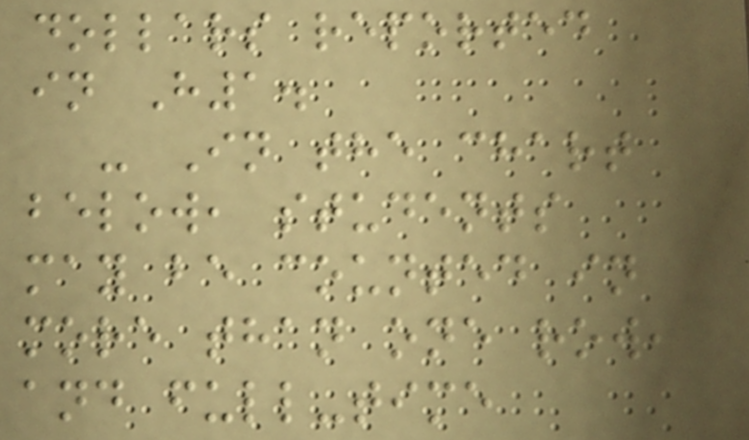dollars reported
in H1.
- In the chart
below, students
may be counted in
more than one row,
and full-time
